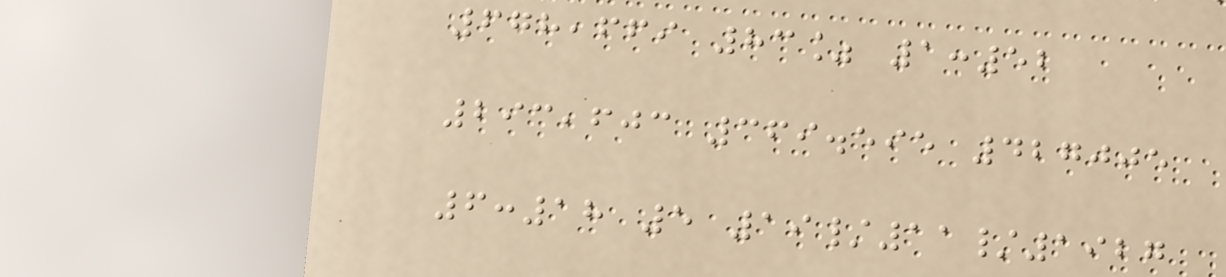678,669 83% 1:52
293,603 369.595 427005
6:18 5 19/11/1927
